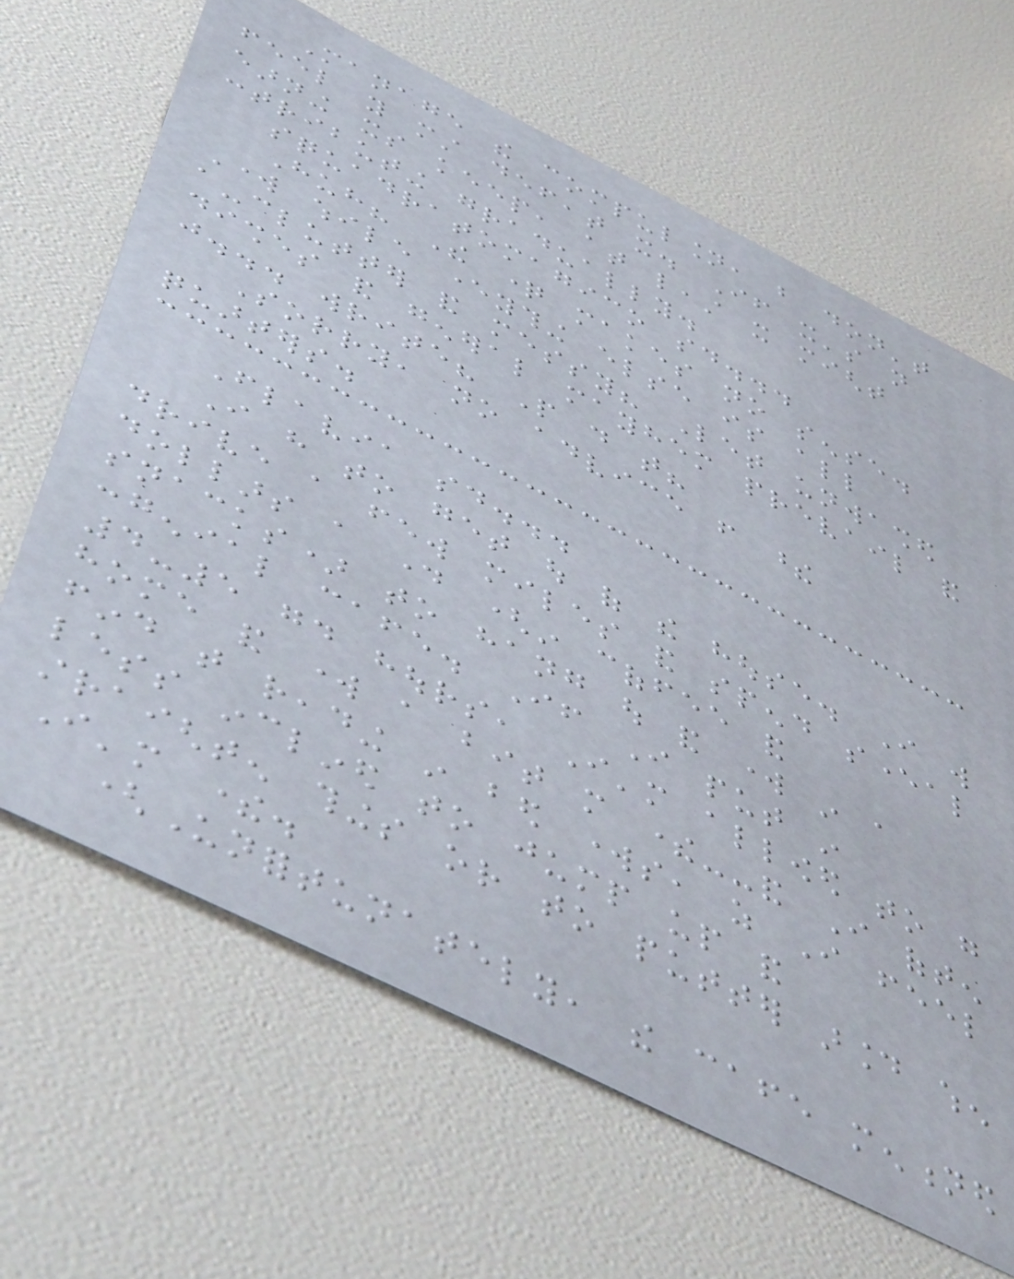Manage the compulsion, but don't
feel you must defeat it. If it's not
earning its keep, at least it might
contributing gradually.
squadratomagico said...
Huh? The question makes no sense.
Work while everything else is all
a-clutter and messy? Let unwashed
dishes and general mayhem prevail and
just... write? People do that?
Sorry, no advice from these
quarters.
Flavia said...
I have to get out of the house. I will
drive a few miles and spend several
dollars a day (in coffee and
snacks) to hang out and work in a
congenial cafe. If I put in
4-5 good hours, I'm allowed to go
home and work a bit more there--and I often
find that reading in bed works, as I feel
less inclined to jump up and
straighten things or to putter around when
I'm there.
(Unfortunately, the cafe mentioned
